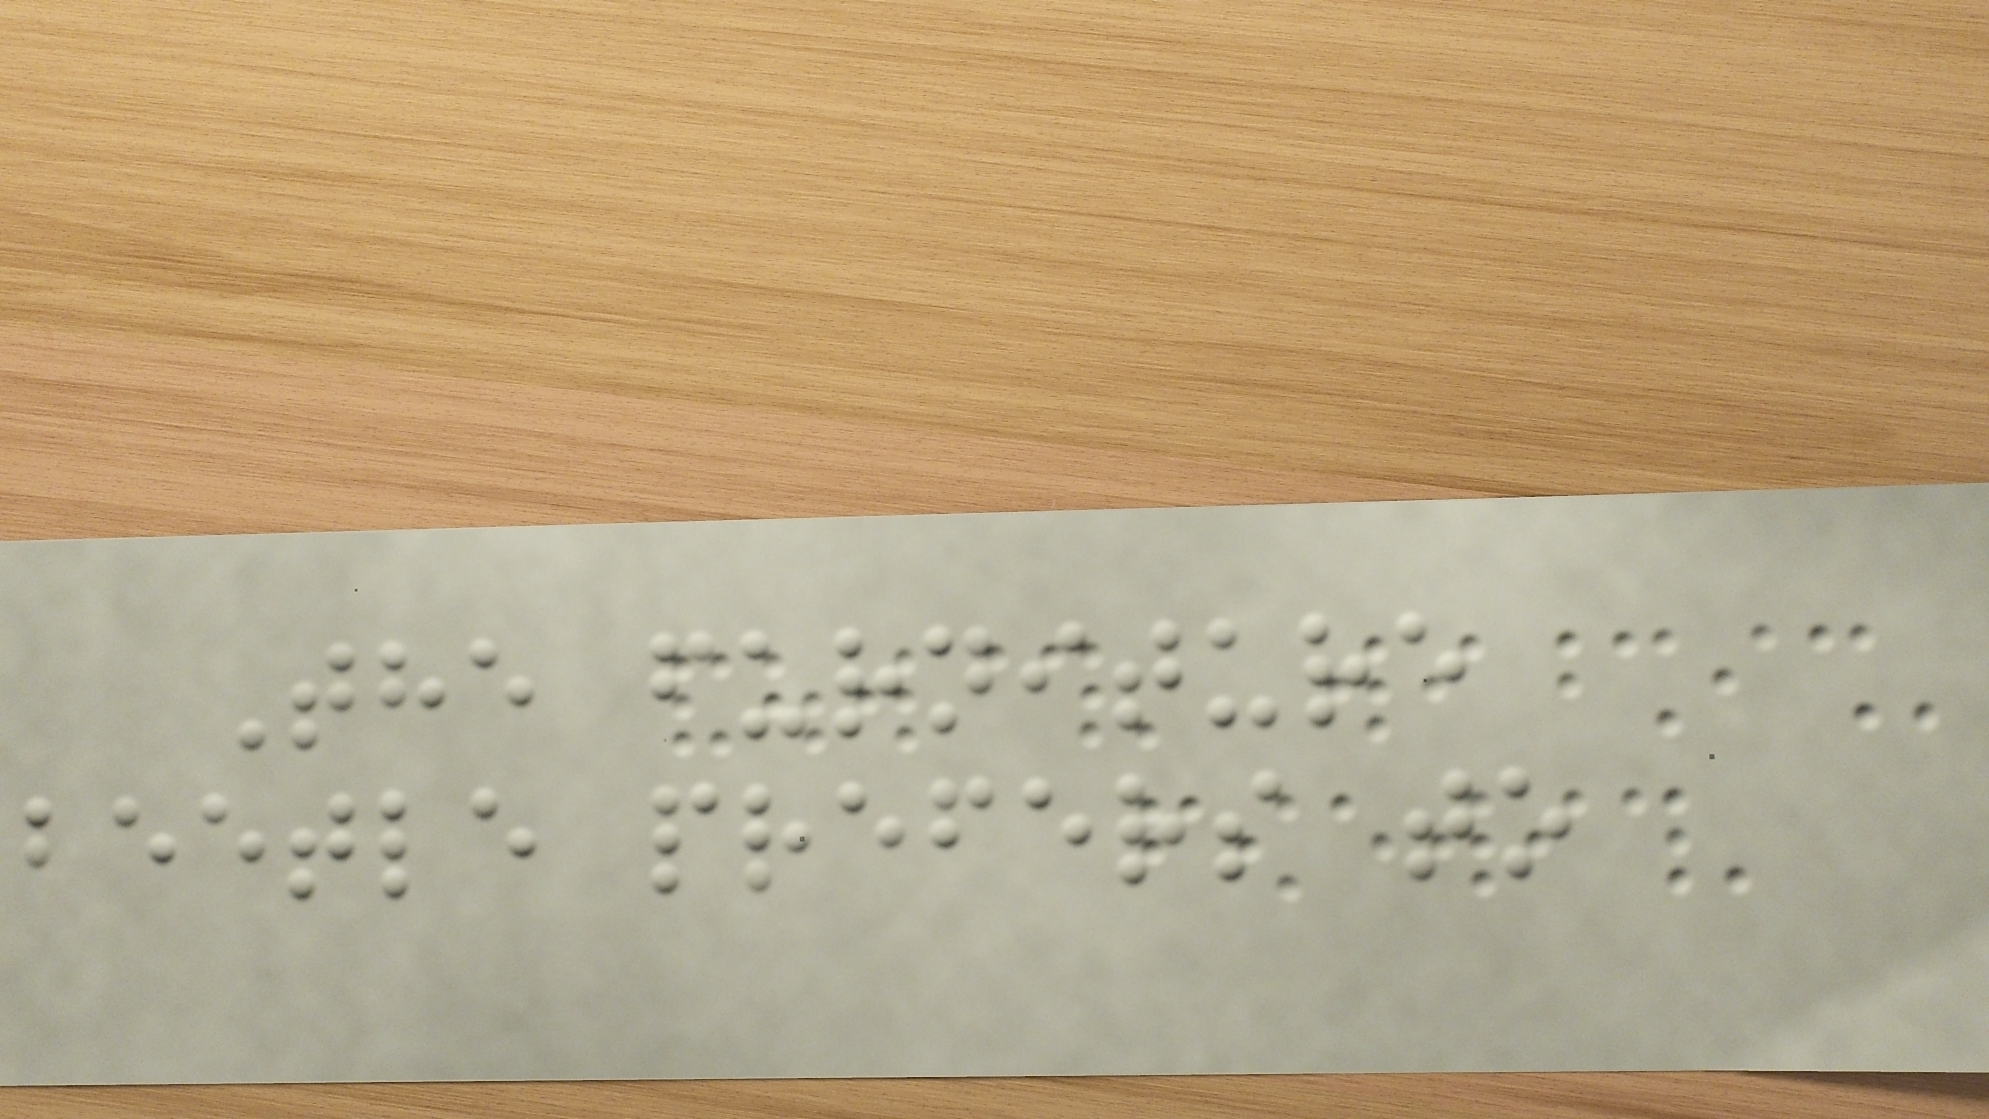The furniture
beetle prefers to
